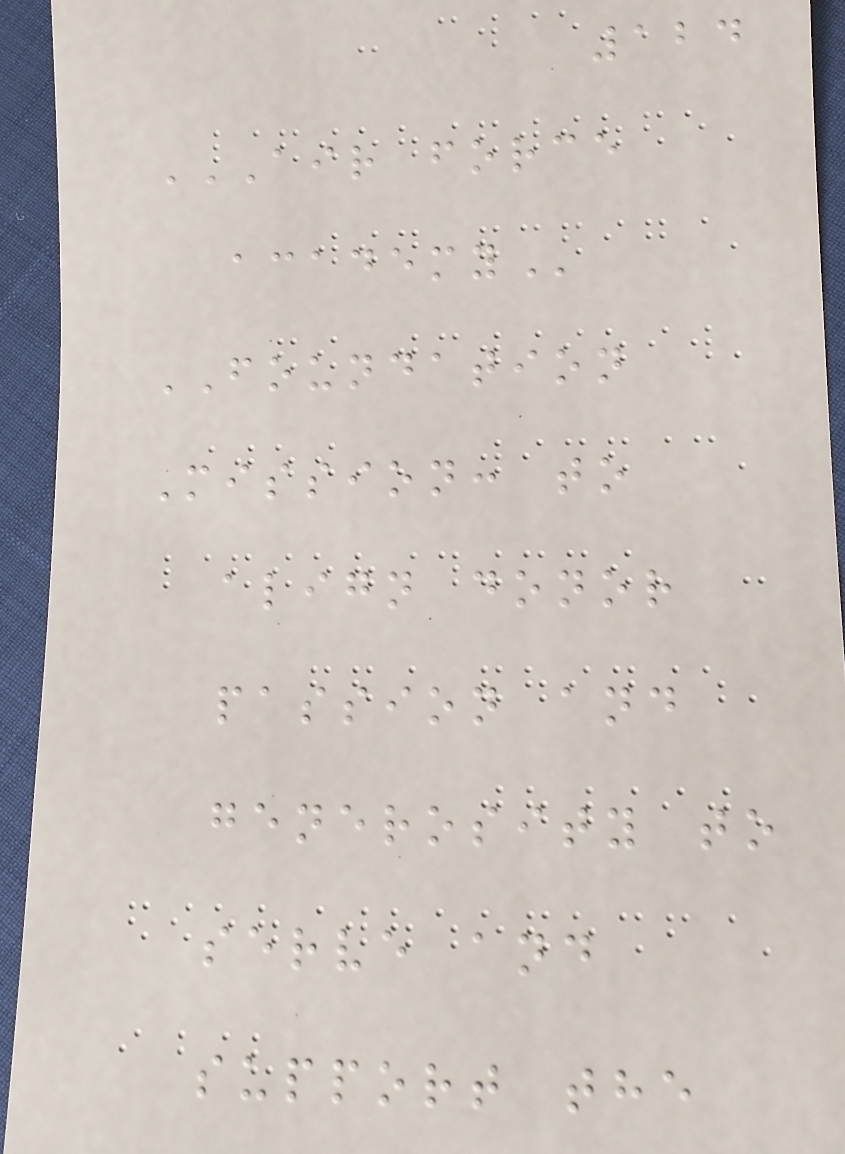124
AIR FORCE
ACADEMY
FOUNDATION
Mission: to
align donor
passion and
generosity to
serve and
support the
